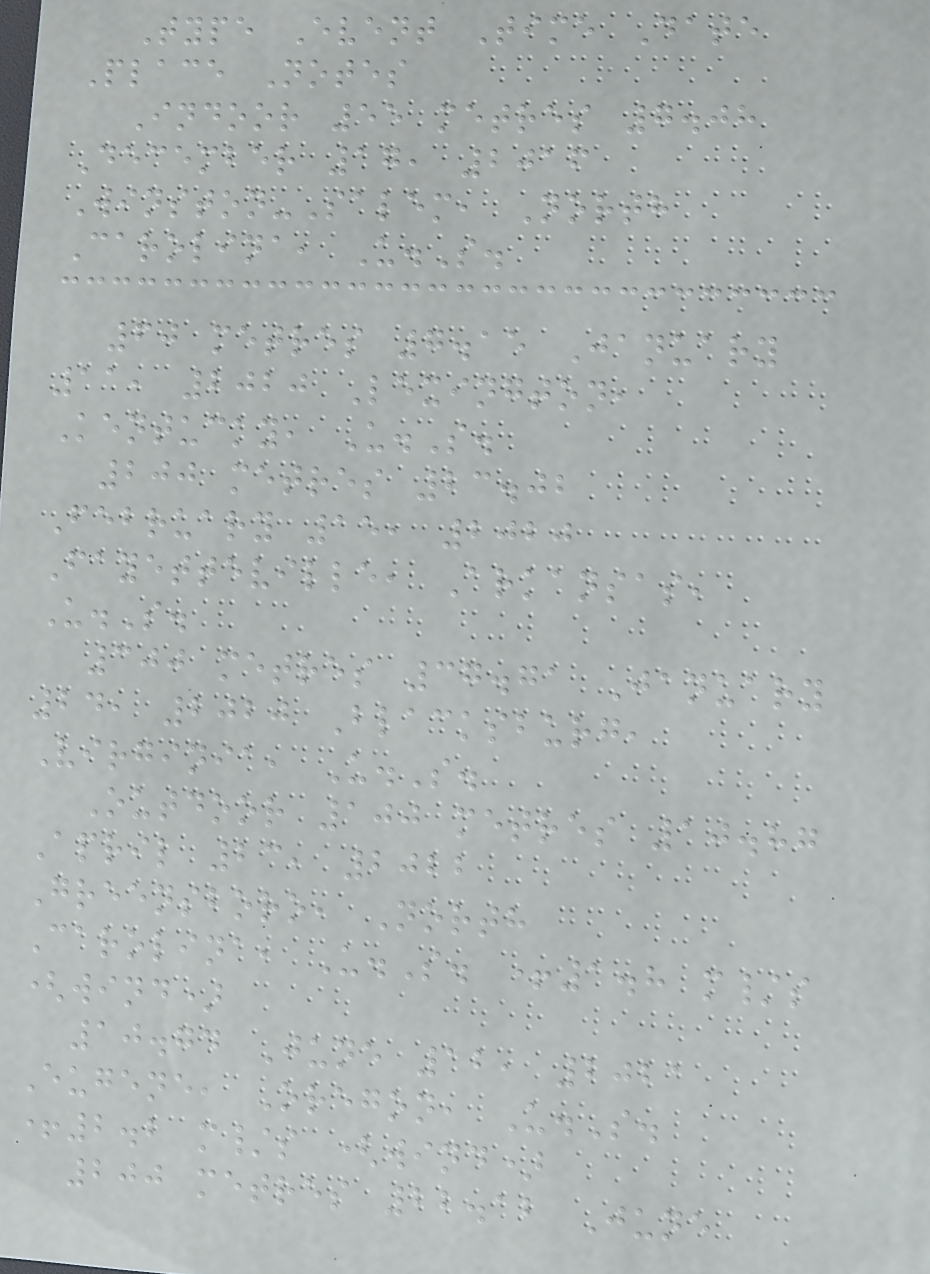Type Event Time Date
Place Notes
Indoor 55 metres 7.08
December 17, 2016
Winston-Salem, North
Carolina, U.S.
60 metres 7.15 January
11, 2020 Lexington,
Kentucky, U.S.
200 metres 23.02
February 15, 2020
Fayetteville, Arkansas,
U.S.
300 metres 37.71 January
24, 2020 Blacksburg,
Virginia, U.S.
Outdoor 100 metres 10.87
April 23, 2022
Greensboro, North
Carolina, U.S. +1.8 m/s
(wind)
10.74 June 12, 2021
Eugene, Oregon, U.S.
+2.2 m/s (wind)
200 metres 22.12 June
